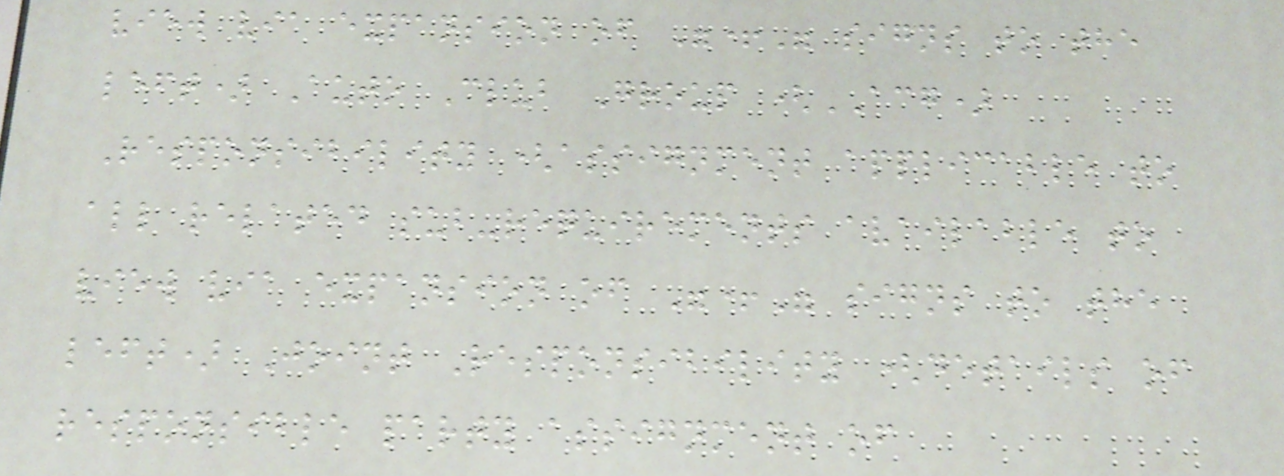view via expansion of "+" signs to the
left) Auto Club Group (ACG)
Responsibility (assignment applicable to
all related sub-requirements available to
view via expansion of "+" signs to the
left) Joint Responsibility (details of
responsible party assignment of
